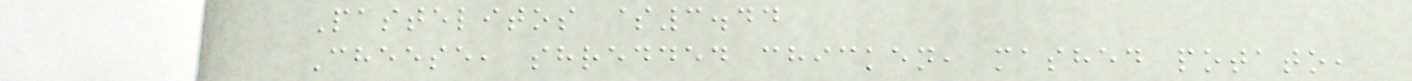Pastelitos $3.44
Cheese, shredded chicken, mashed potato,
